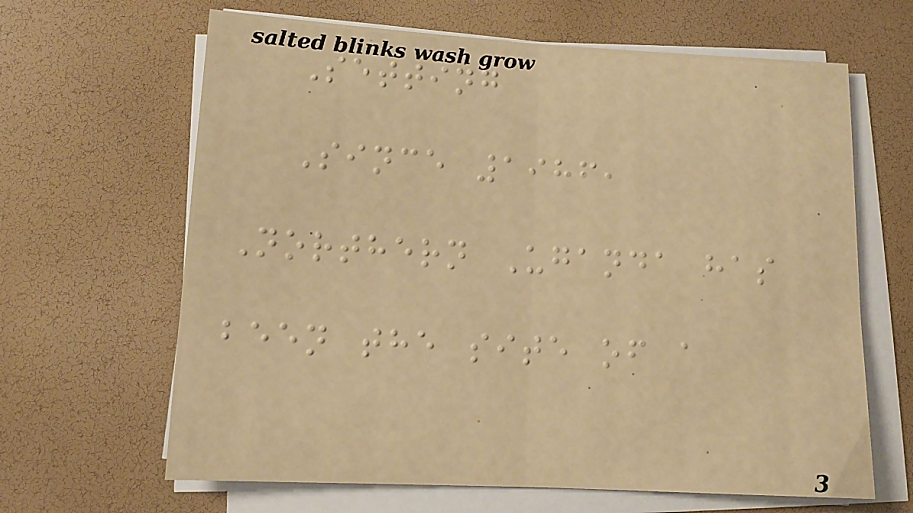Setting
Since 1986,
Northern Uganda has
been the site of a
